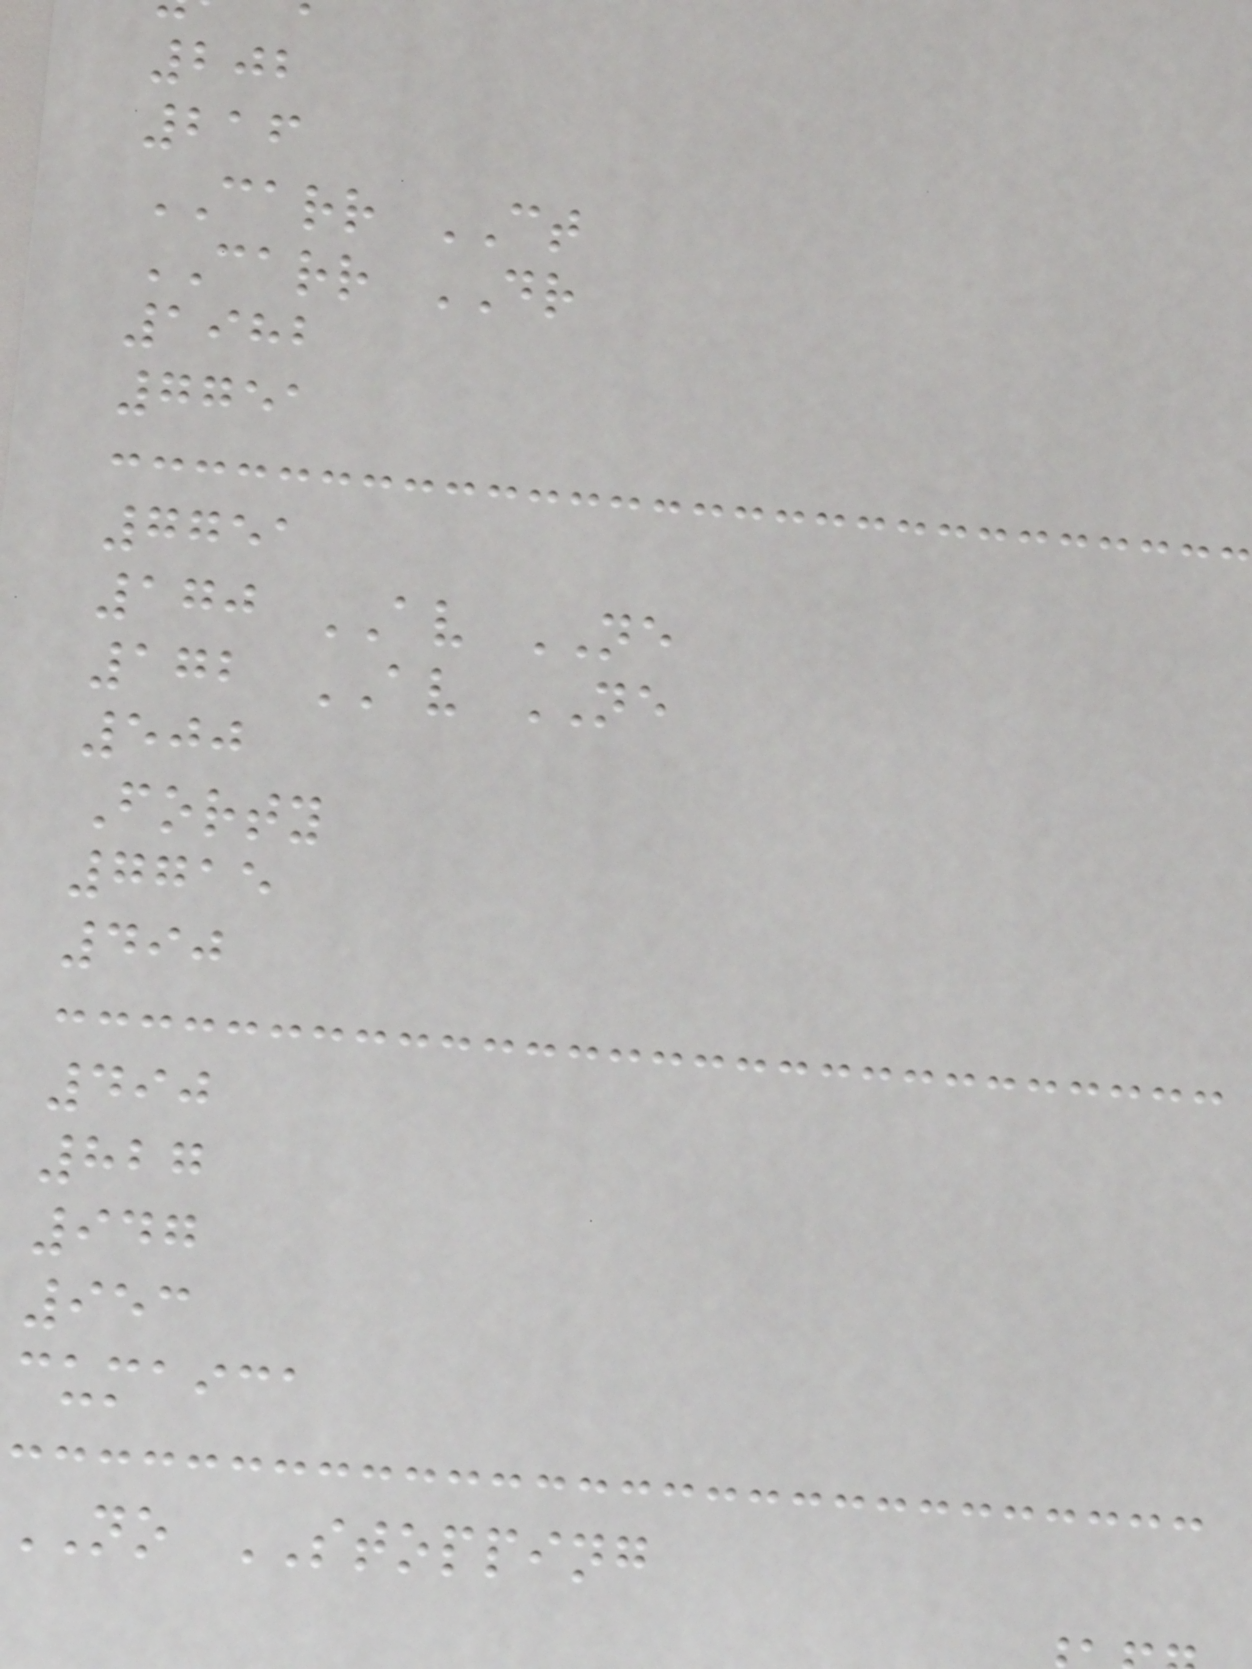202
216
CARR CT
CARR DR
1982
7751
7751
170 AV NE
172 AV NE
500
Forty
7715
490
490
827
947
953
cumaica
no STOPPING
